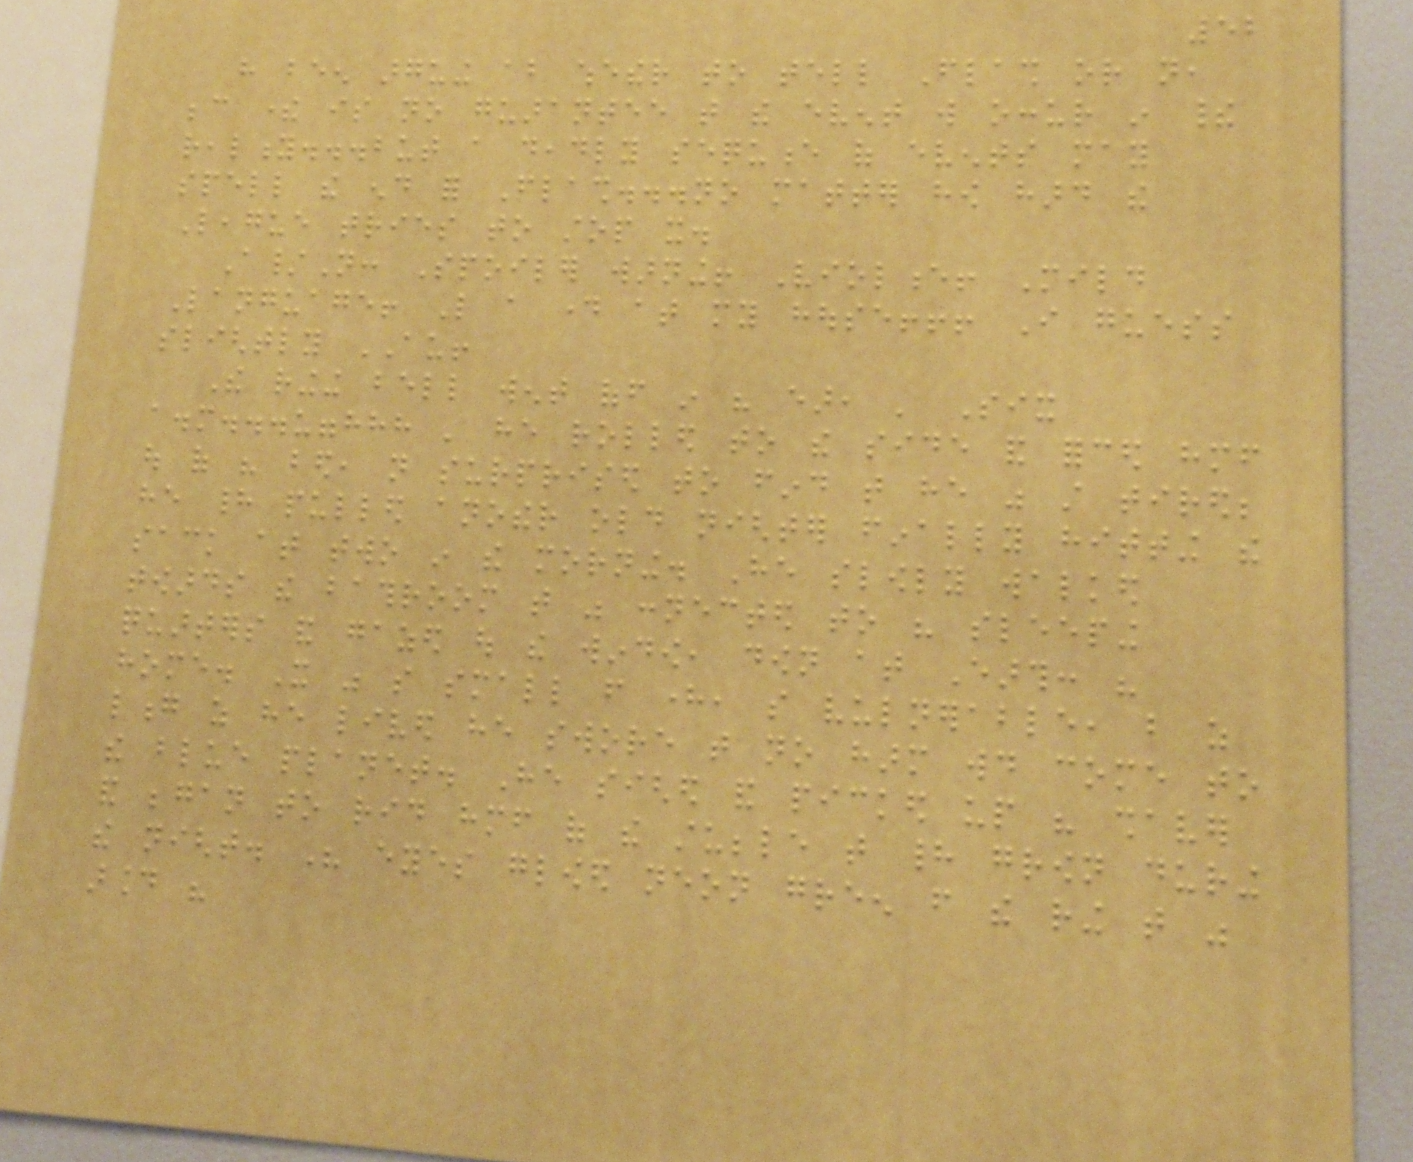52
have been arguing about whether to tell Flash or not,
because there is no guarantee that the event will occur in their
reality...but a deadly sequence of events may
spell the end for Flash...no matter how hard the
League tries to stop it.
A/N: Spoiler warning! Violence! Mild
Language! Like a day at my house!!! I guess
slightly AU!
The ringing bell went off in his ear, ' Six
a.m...ugghhh ' he rolled to the side and forced himself
out of his bed, not surprised to find that he was still tired;
he had pulled another old nighter finally hitting the
sack at two in the morning. He slowly walked
towards the bathroom that was connected to his sleeping
quarters and gazed out the window, down at Earth: his
home. It was so small from here, so vulnerable, but as
long as he lived he swore that no harm would come to
the blue planet. He sighed and picked up his shaver
and began to rid himself of the stubble that had grown during
the night. His eyes glowed neon green from the ring that was
around his
